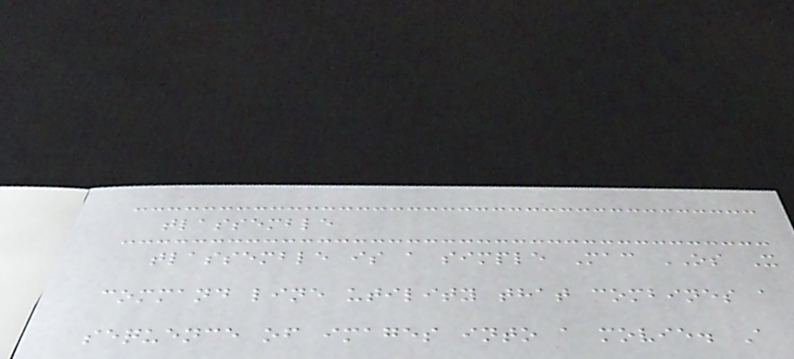tlassemble
tlassemble is a simple Mac OS X
command line utility that combines a
sequence of images into a movie. A
